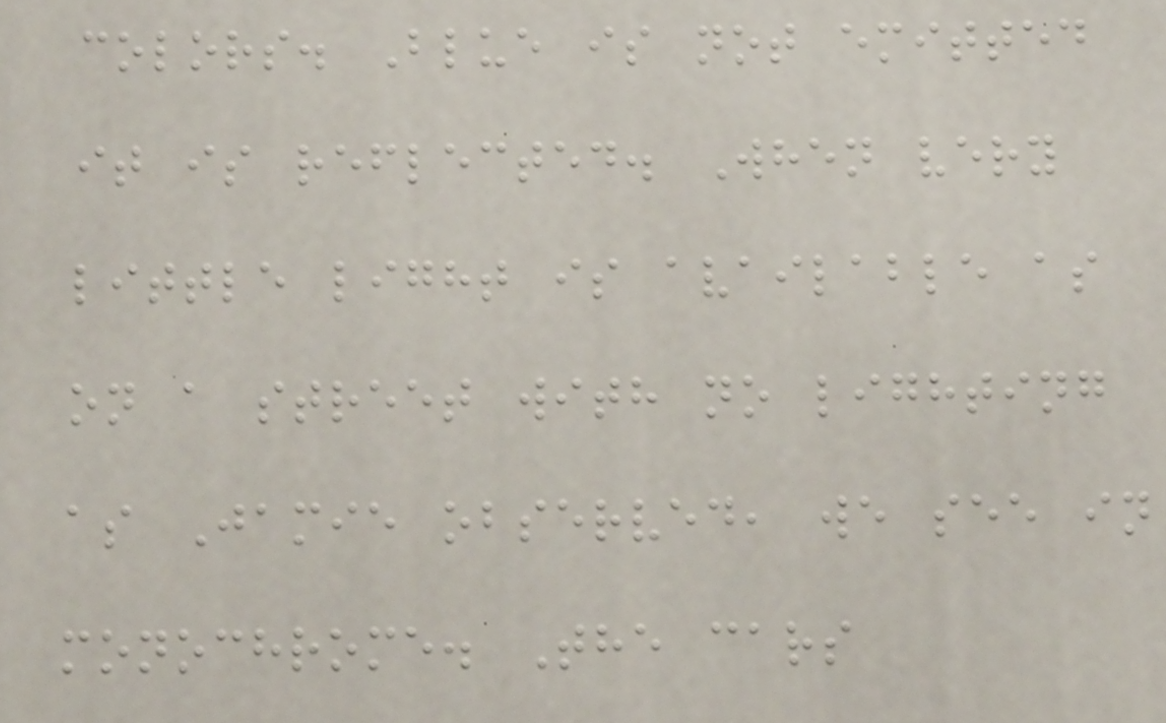colors. Blue is not emitted
it is reflected. When very
little light is available as
on a street with no lighting
as Jamie observed, we see in
monochrome. The cars
